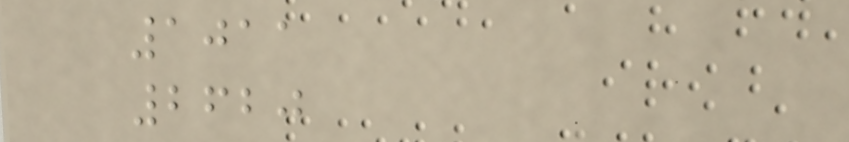1011
2620
